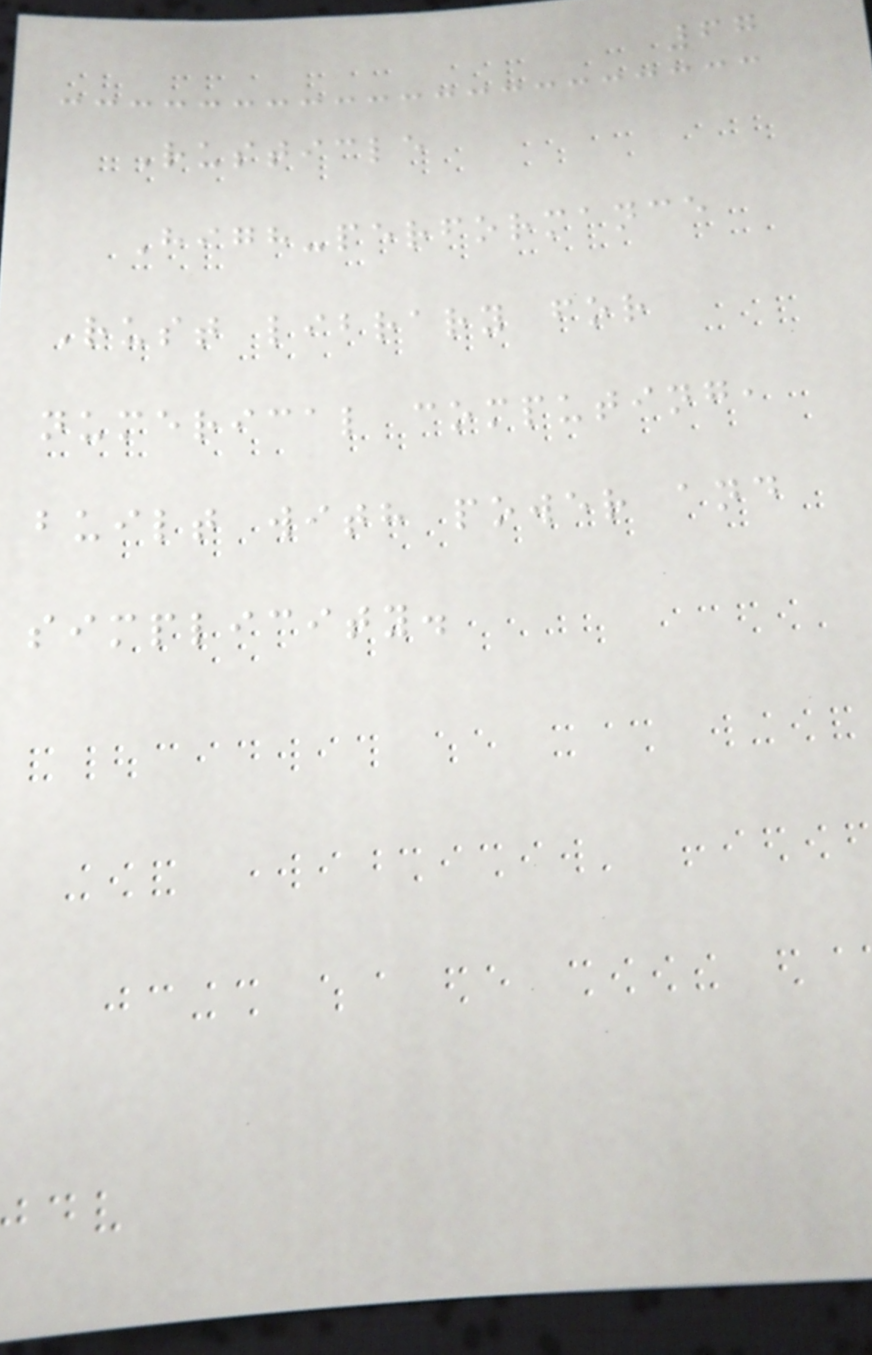67
Rusticle
High-performance
Rust library for
numerical computing,
built with power and
simplicity.
